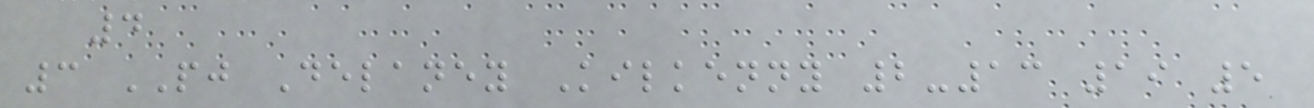4
3 PJ Delaney Kilkenny 2-13 19 5
